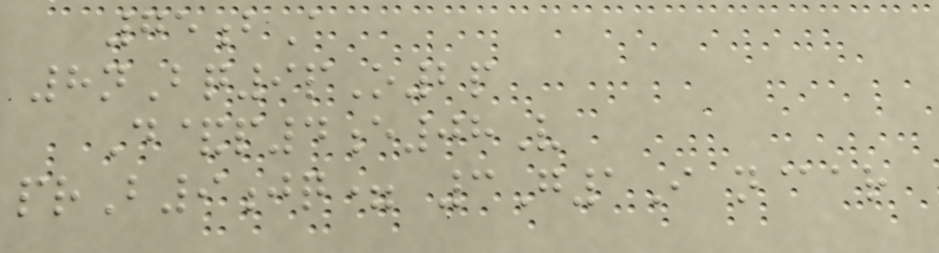75bA
8nBq9pO2p
D&p4e08V
prB9jq= 3G1I n@ar
